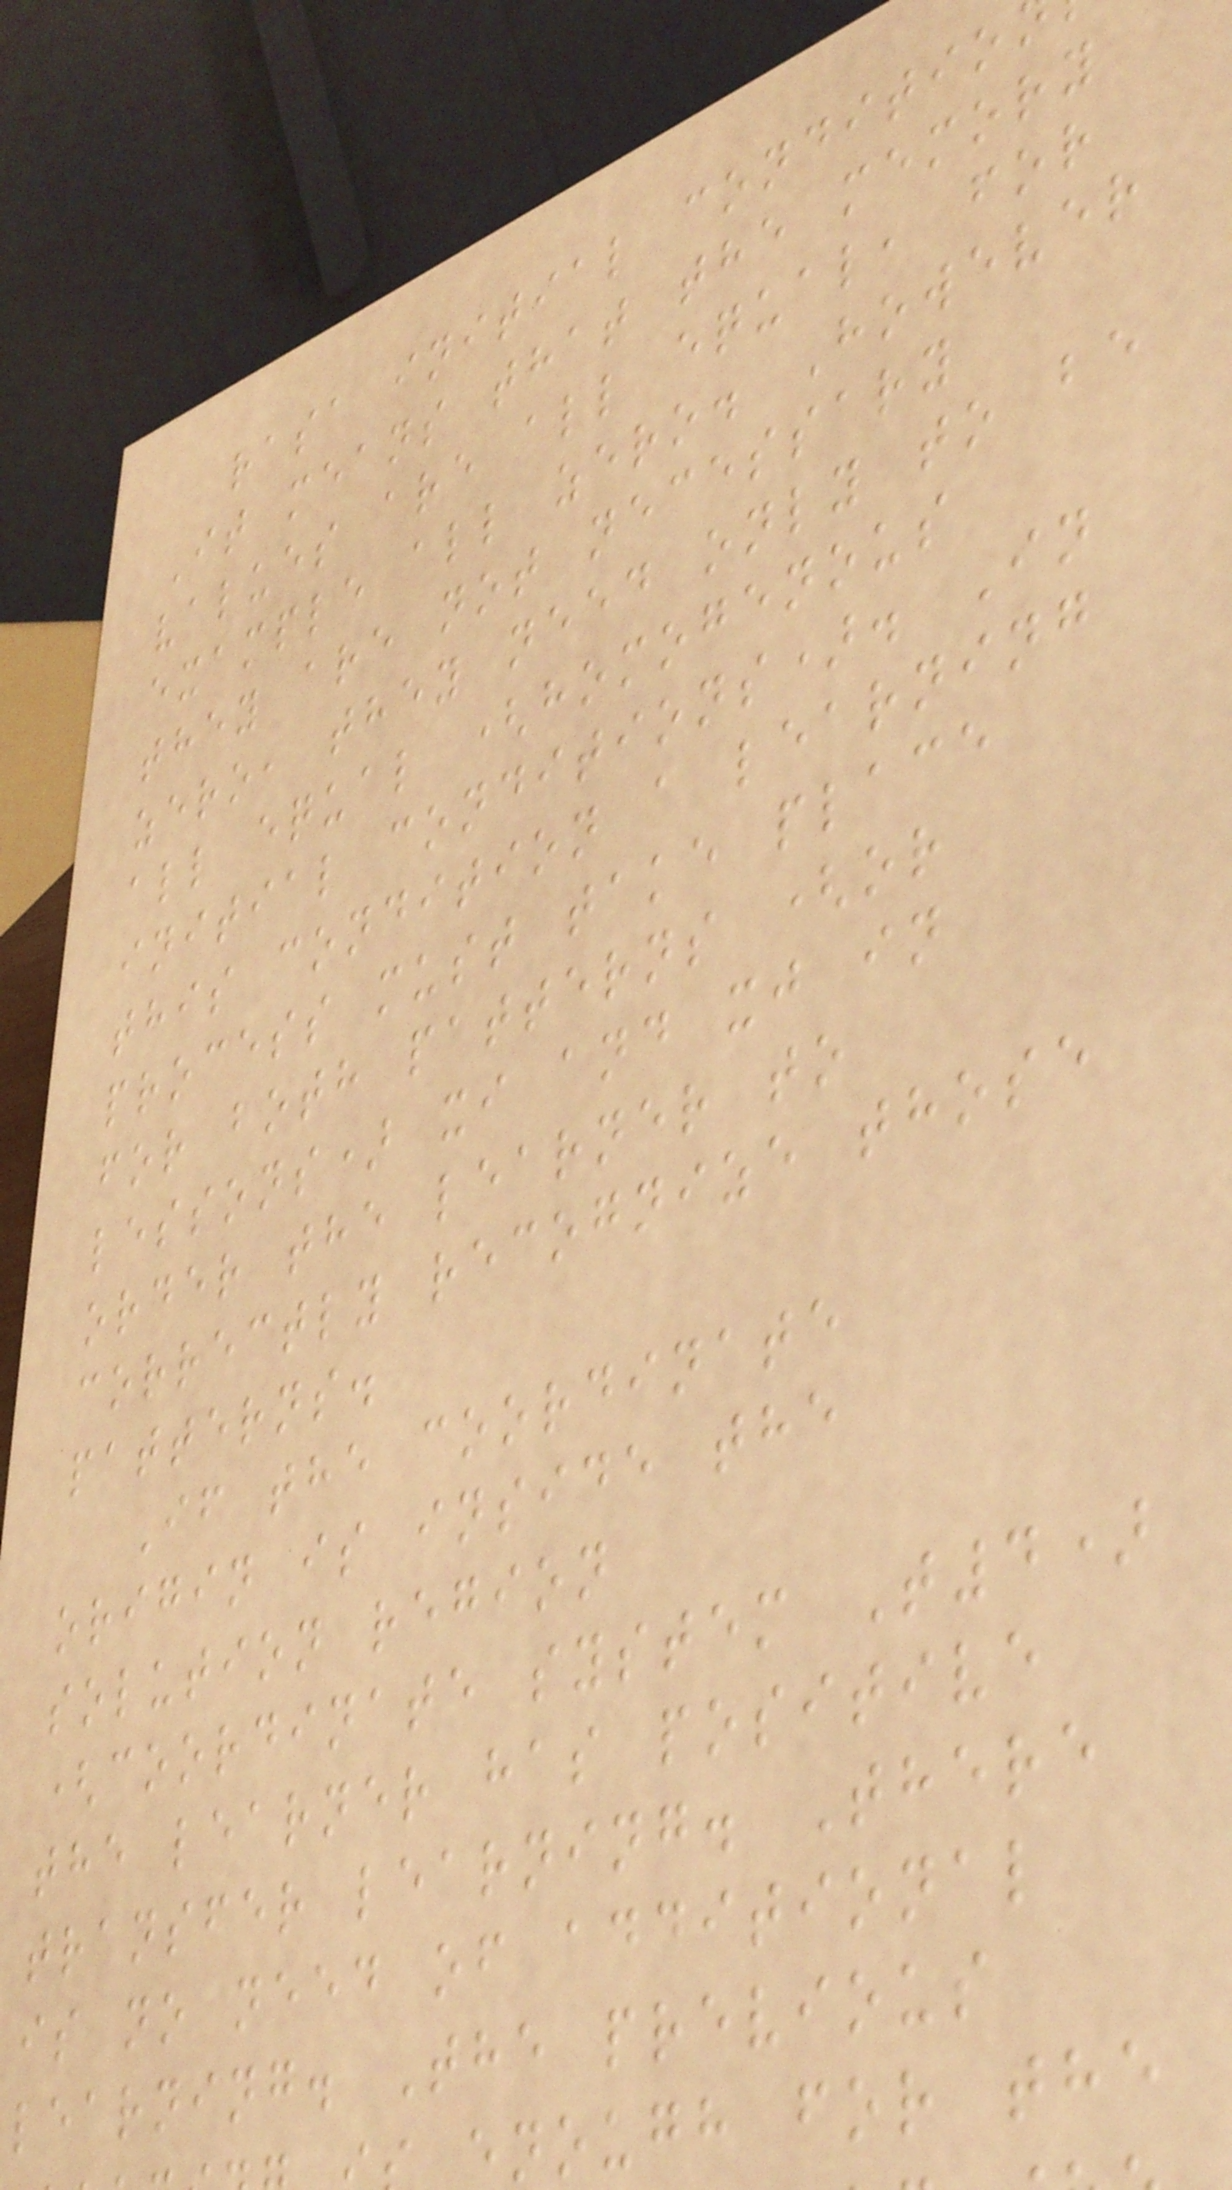rasa initial conditio
It means that the memory
values are all equal, for
example all zero. However
they are not necessary
zero, they need only to be
all equal (homogenous
initial conditions). In
this condition a learning
process must take place
for both patterns (or
lessons) xi and xj in
order the learner to
correctly recognize those
patterns.
If the coordinate
origin is inside the
solution region
(coordinate system T4)
the learner has positive
transfer learning. There
is no need of additional
learning. The previous
enough for the
